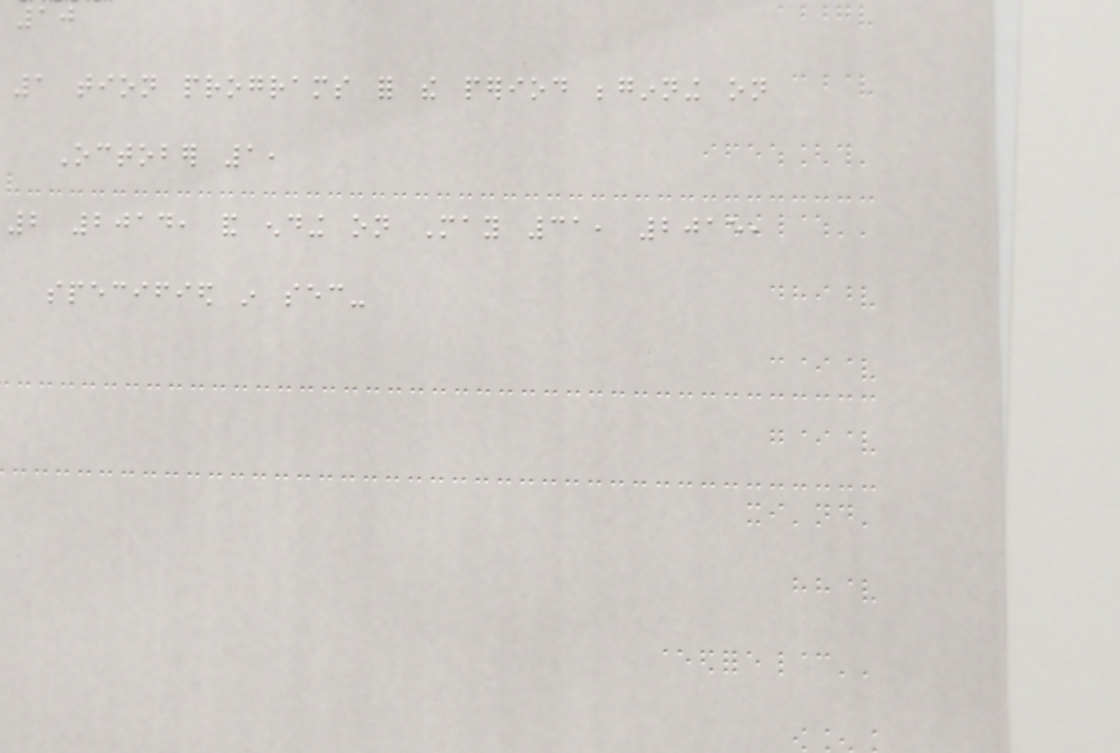10
1 tion programs for the period beginning on
October 1,
2 2014, and ending on May 31, 2015,
specified in sec-
